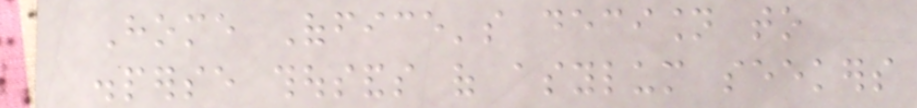Home Office's decision to
disperse thousands of asylum seekers
